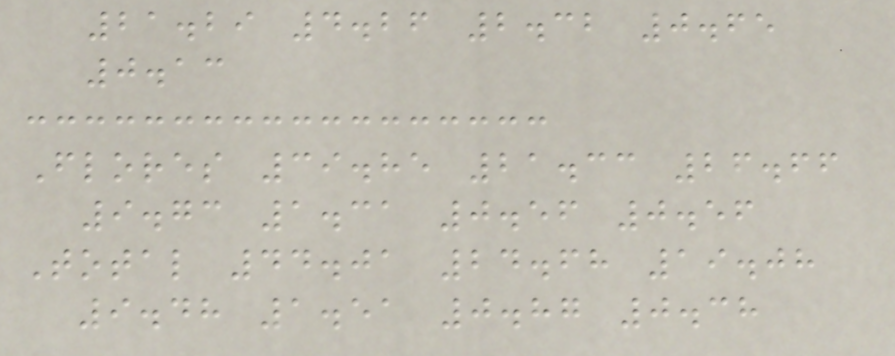21.29 4.26 2.32 0.65
0.13
Flores 39.85 21.33 26.66
9.73 1.31 0.56 0.56
Total 44.01 24.68 19.08
9.48 1.51 0.87 0.38
